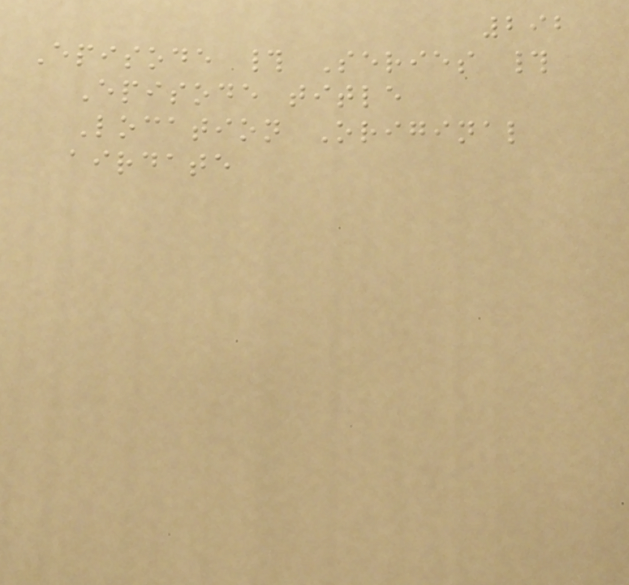292
Episode # Series #
Episode title
Location Original
airdate
